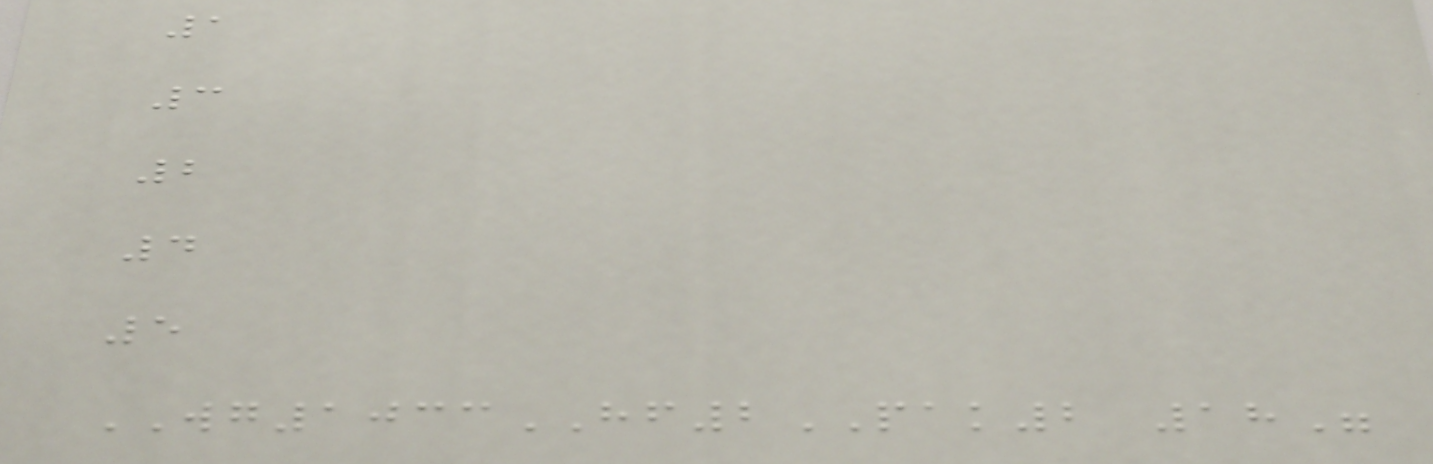1
3
2
4
5
WG1033HF2PAK2 18"
